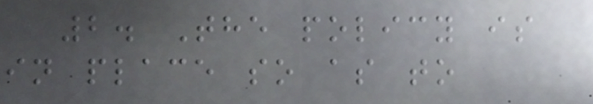2. The policy is
in place so as to
